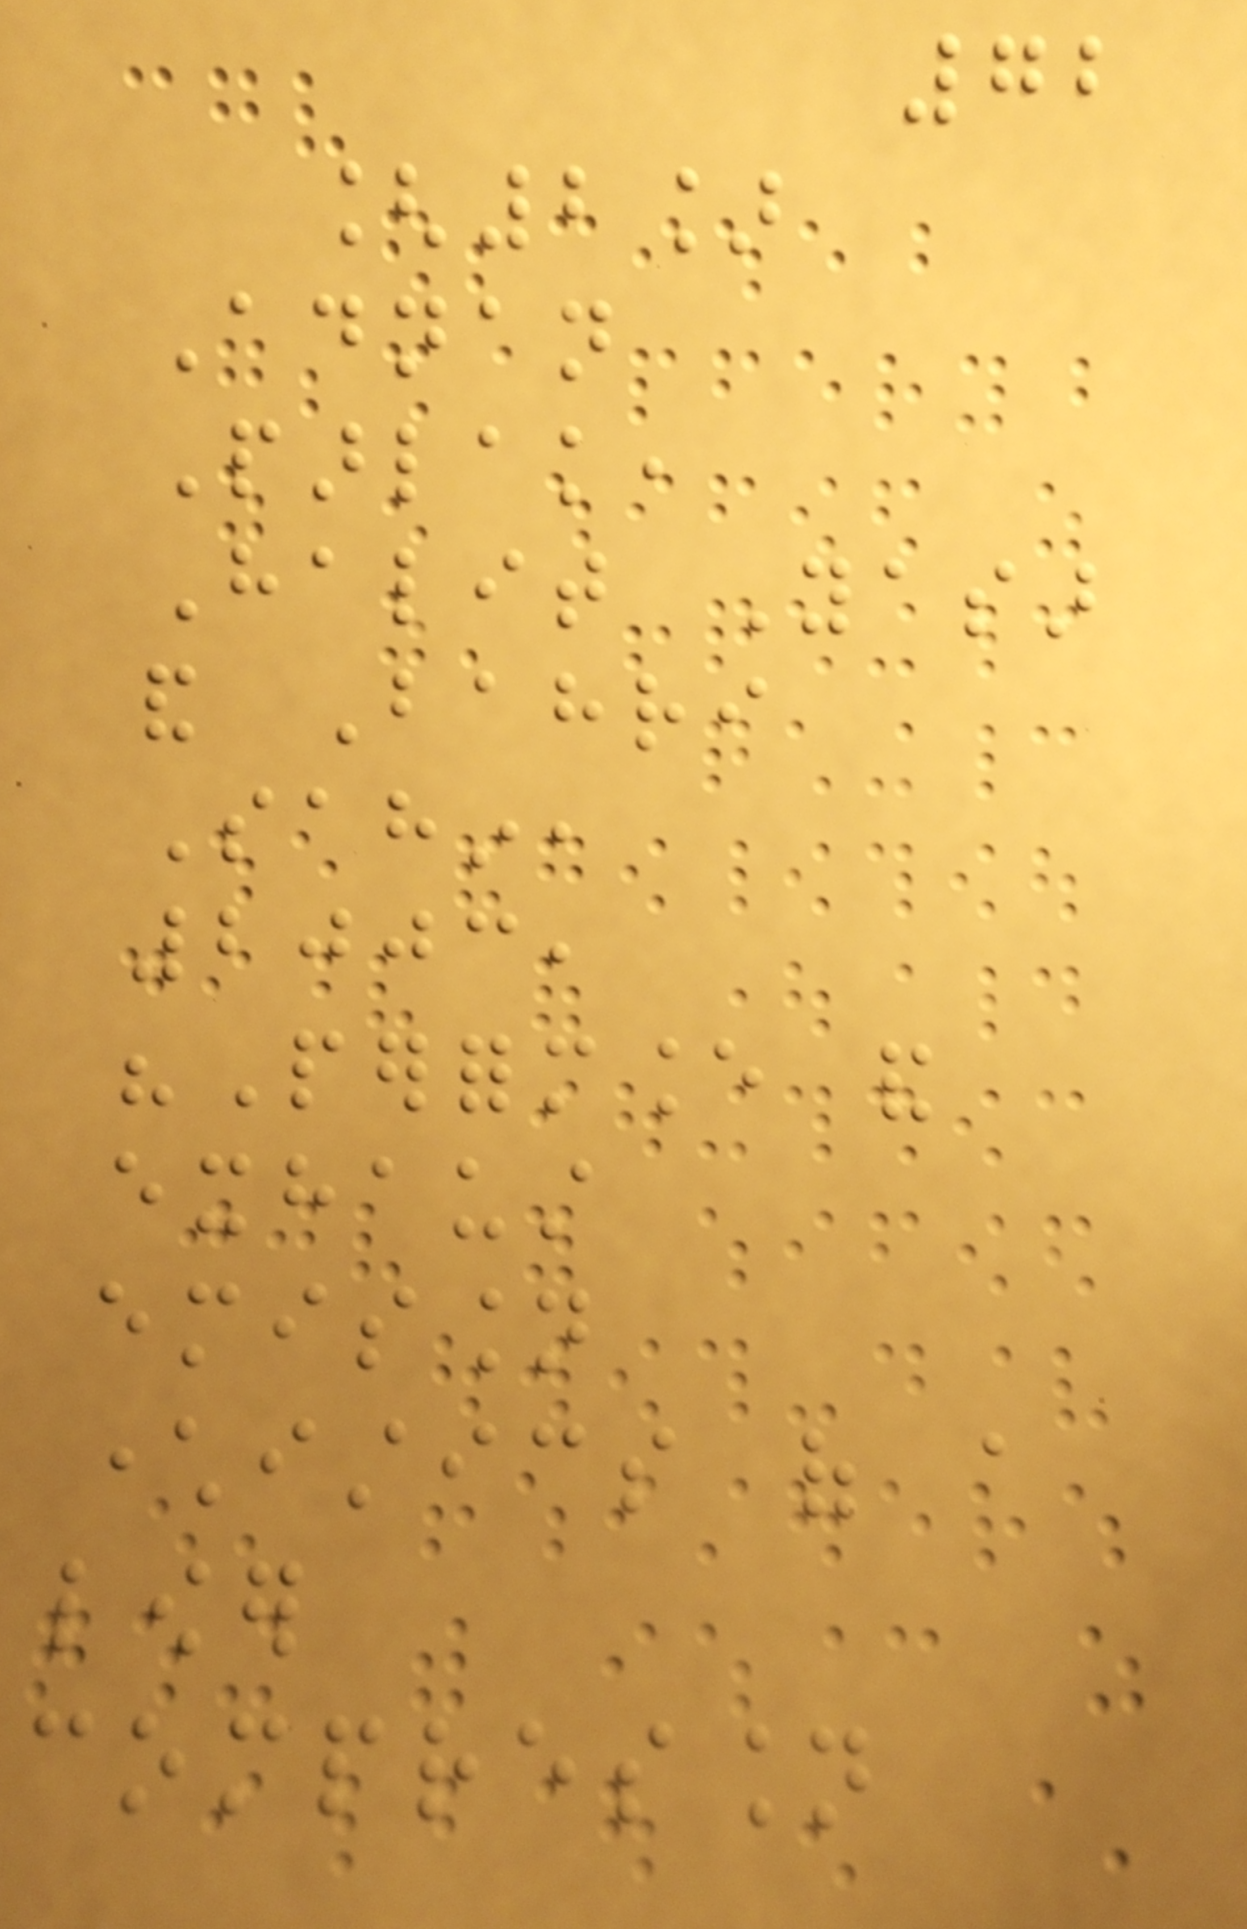72
[2]
Adnan
Parlak,
Halit Yasar
and Bahri
Sahin,
2003,
"Performance and
exhaust
emission
characteristics of a
lower
compression
